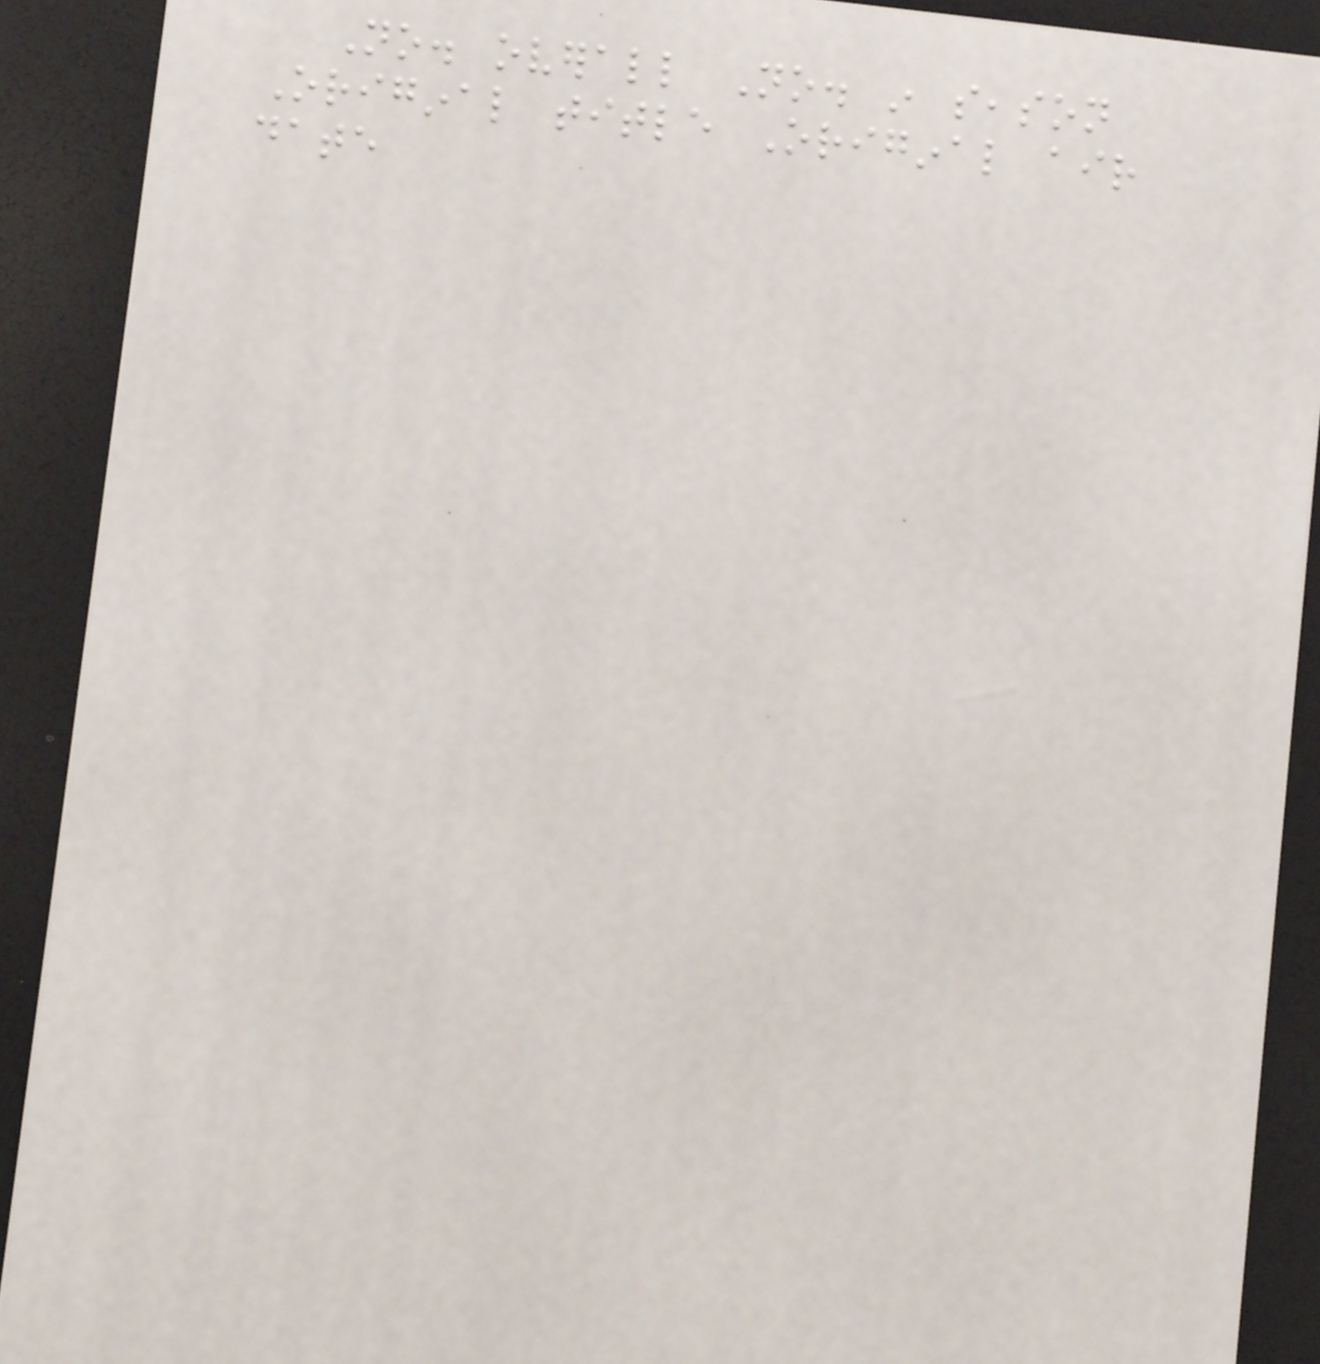No. overall No. in season
Original title Original air
date
